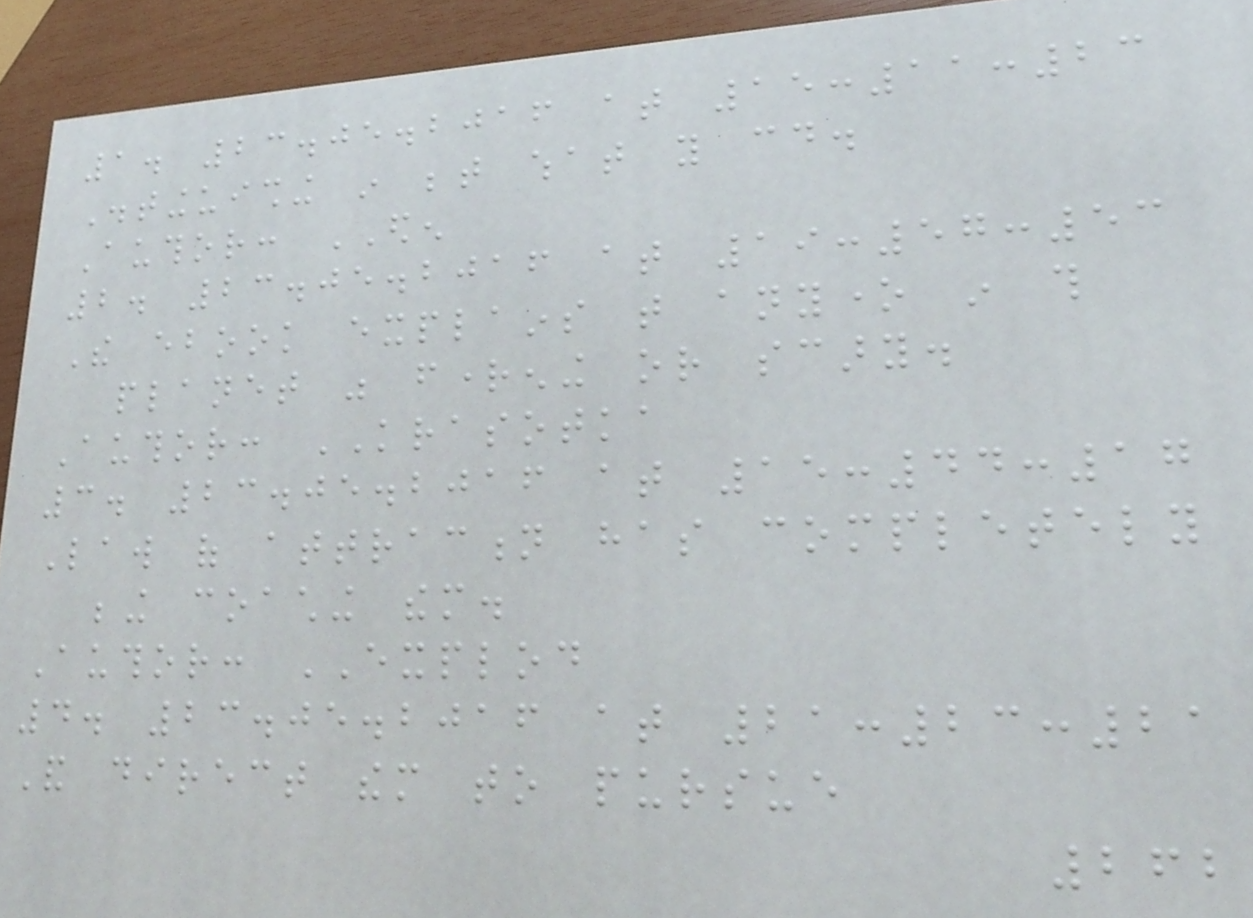1. 23.05.2016 at 15:11:23
Distinguishing in between what you could.
Author: EDEN
2. 23.05.2016 at 19:57:53
The ebook explains that anyone in this
planet was frightening or scary.
Author: KRASOTKA
3. 23.05.2016 at 15:44:17
Law of attraction has completely
being coaching them.
Author: EXPLOD
4. 23.05.2016 at 21:23:21
And direct them to pursue
262
